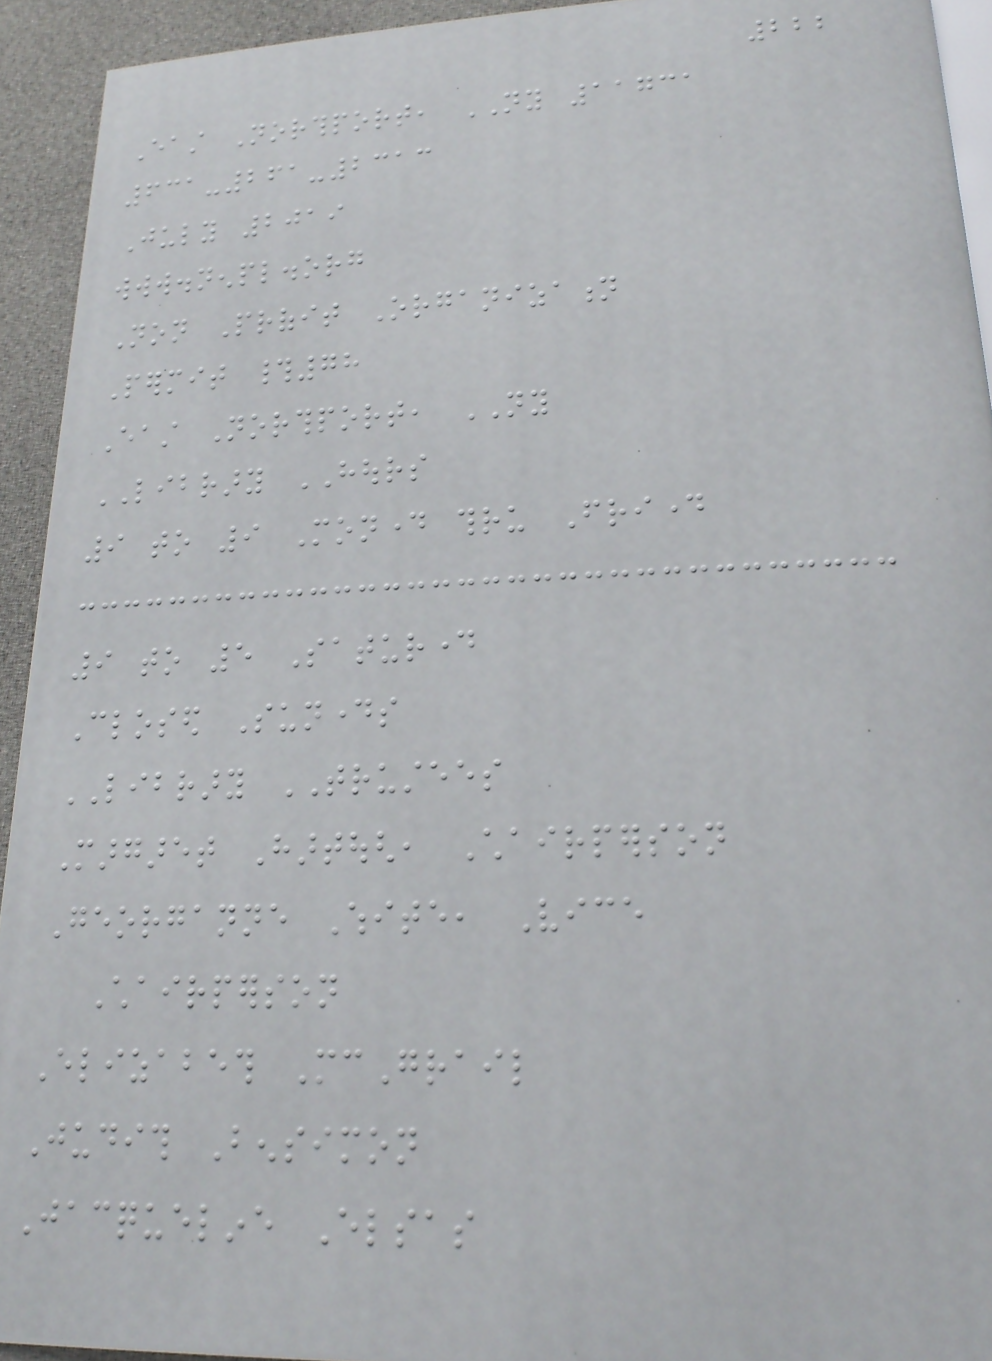222
East Northport, NY 11731
631-261-2313
July 2019
www.nenpl.org
Non Profit Organization
Permit #78
East Northport, NY
LIBRARY HOURS
9 to 9 Monday thru Friday
9 to 5 Saturday
Closed Sundays
LIBRARY TRUSTEES
Margaret Hartough, Chairperson
Georganne White, Vice
Chairperson
Elizabeth McGrail
Judith Bensimon
Jacqueline Elsas
